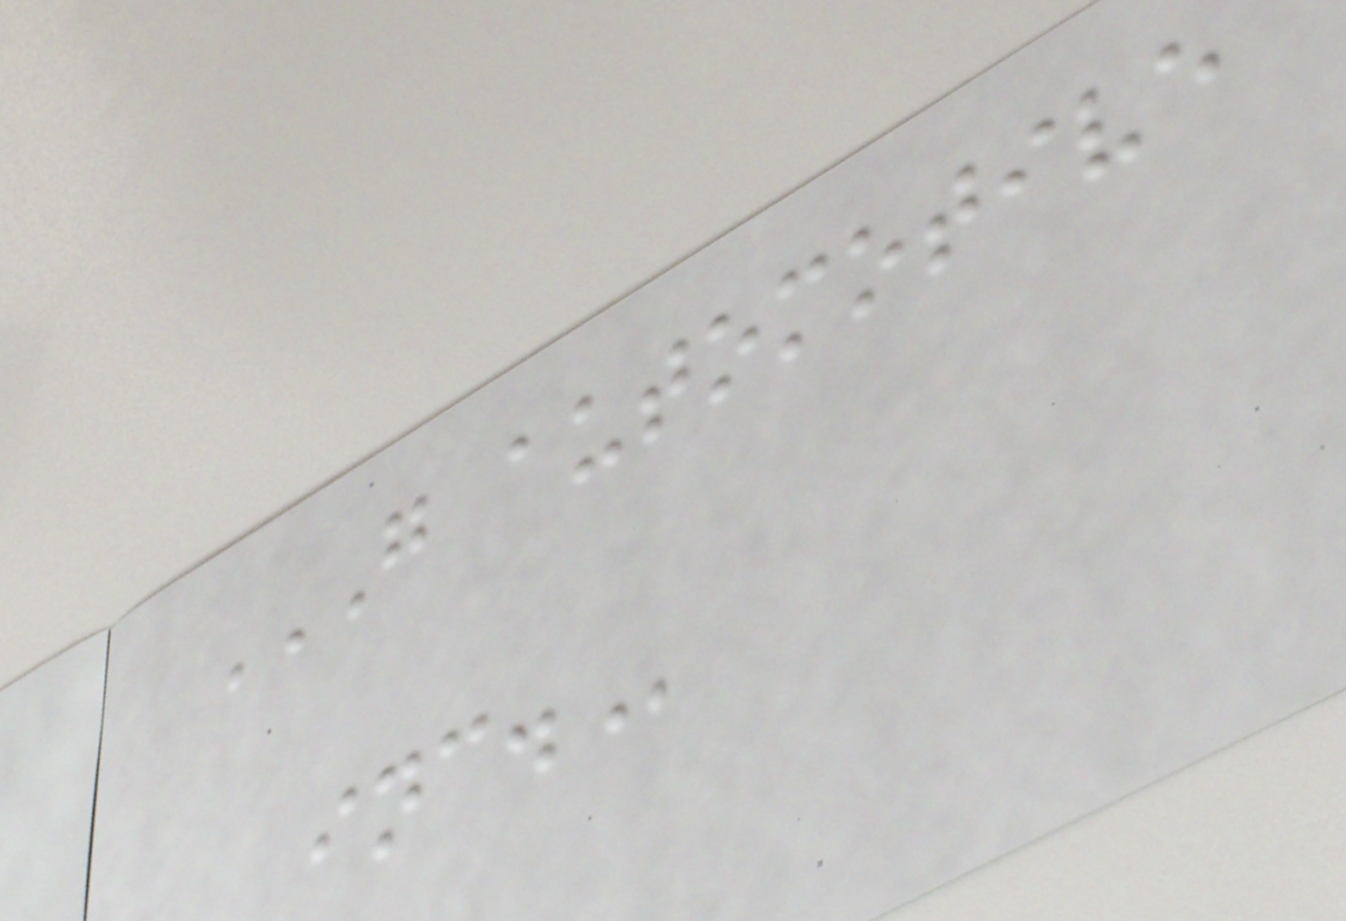G AUTOMOTIVE
INC.
